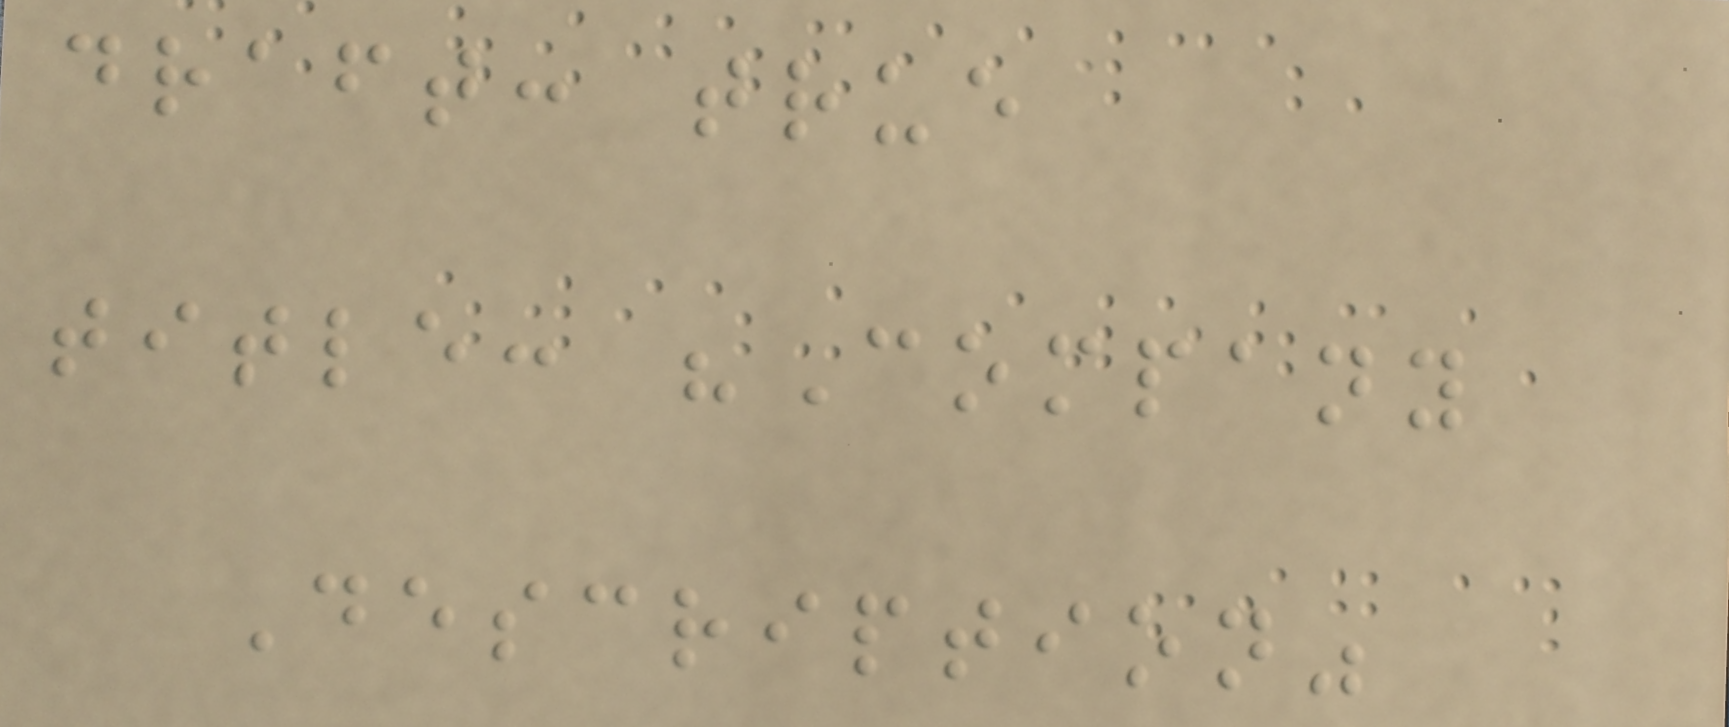draft: true
title: "Company
Description"
